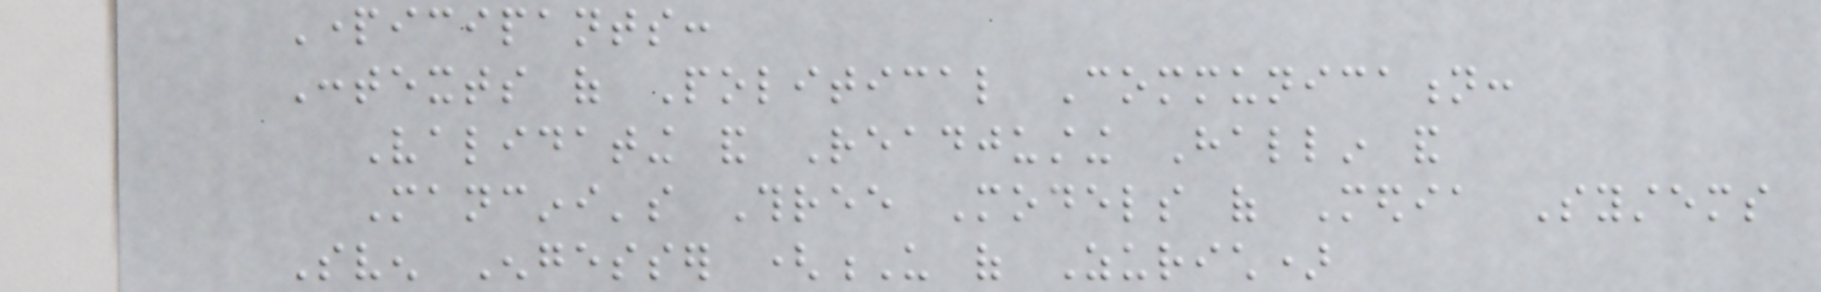Participants:
Contexts of Political Communication:
Validating and Readjusting Hallin and
Mancini's Three Models of Media Systems
Sven Engesser (U of Zurich)
